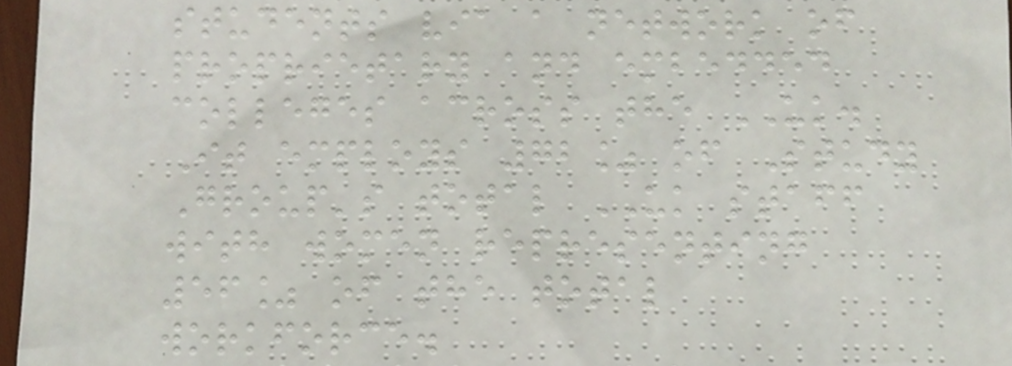students via a network of
proprietary and embedded
colleges across the UK.
It employs 72% of Study
Group's total UK staff
with women representing
56% of the total
workforce.
